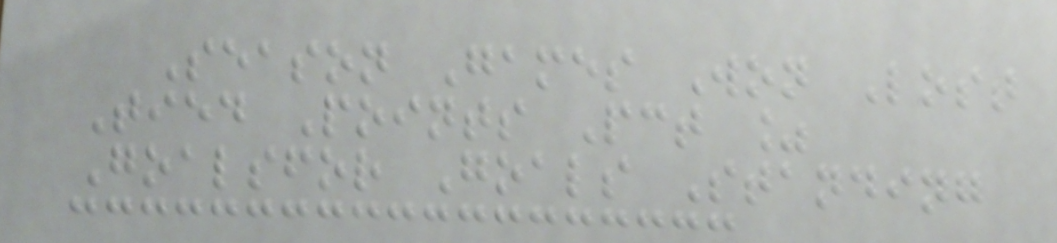Season Games Won Lost
Tied Points Pct %
Goalsfor Goals Standing
